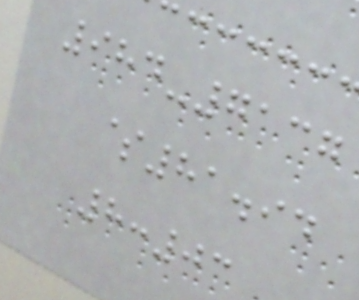984-7137
$81.94
8:03
